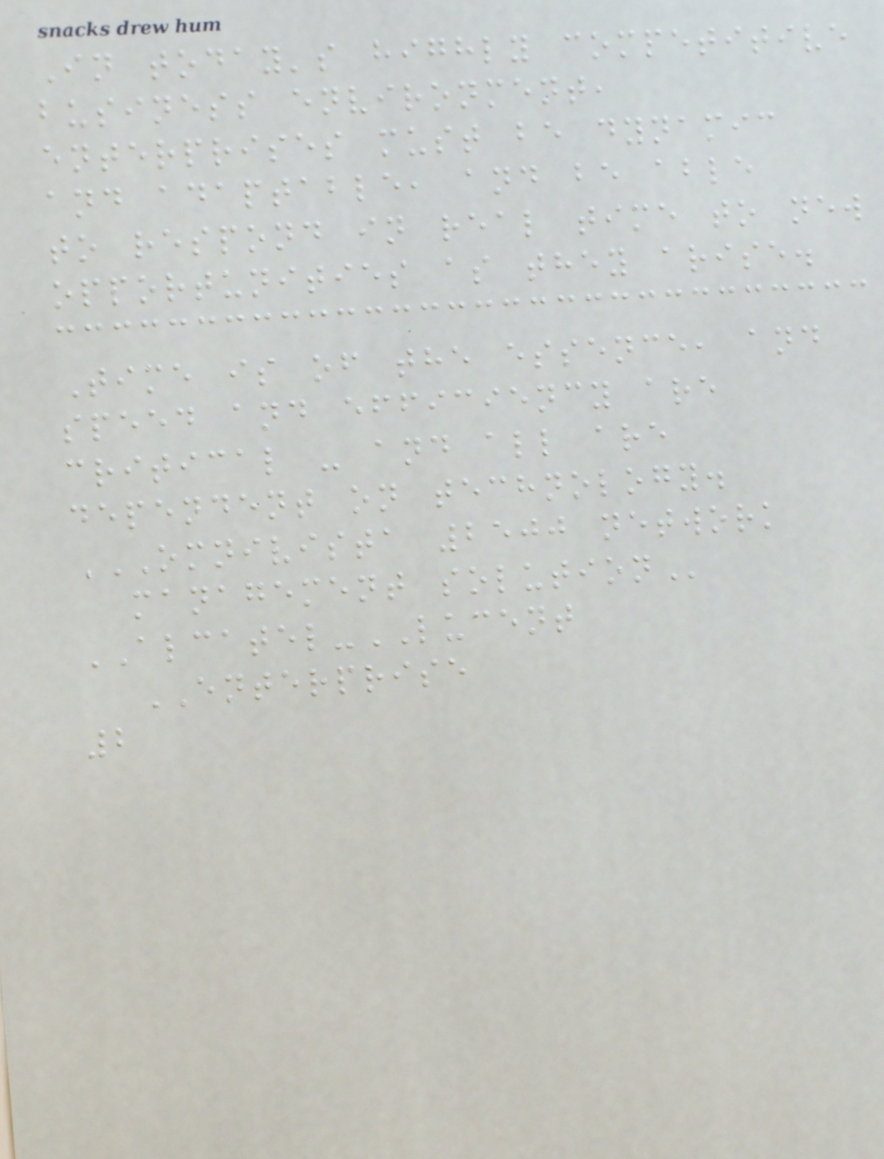In today's highly competitive
business environment,
enterprises must be dynamic
and adaptable, and be able
to respond in real time to new
opportunities as they arise.
Time is of the essence, and
speed and efficiency are
critical - and all are
dependent on technology.
OMNIVISTA 2500 NETWORK
MANAGEMENT SOLUTION
ALCATEL-LUCENT
ENTERPRISE
2
